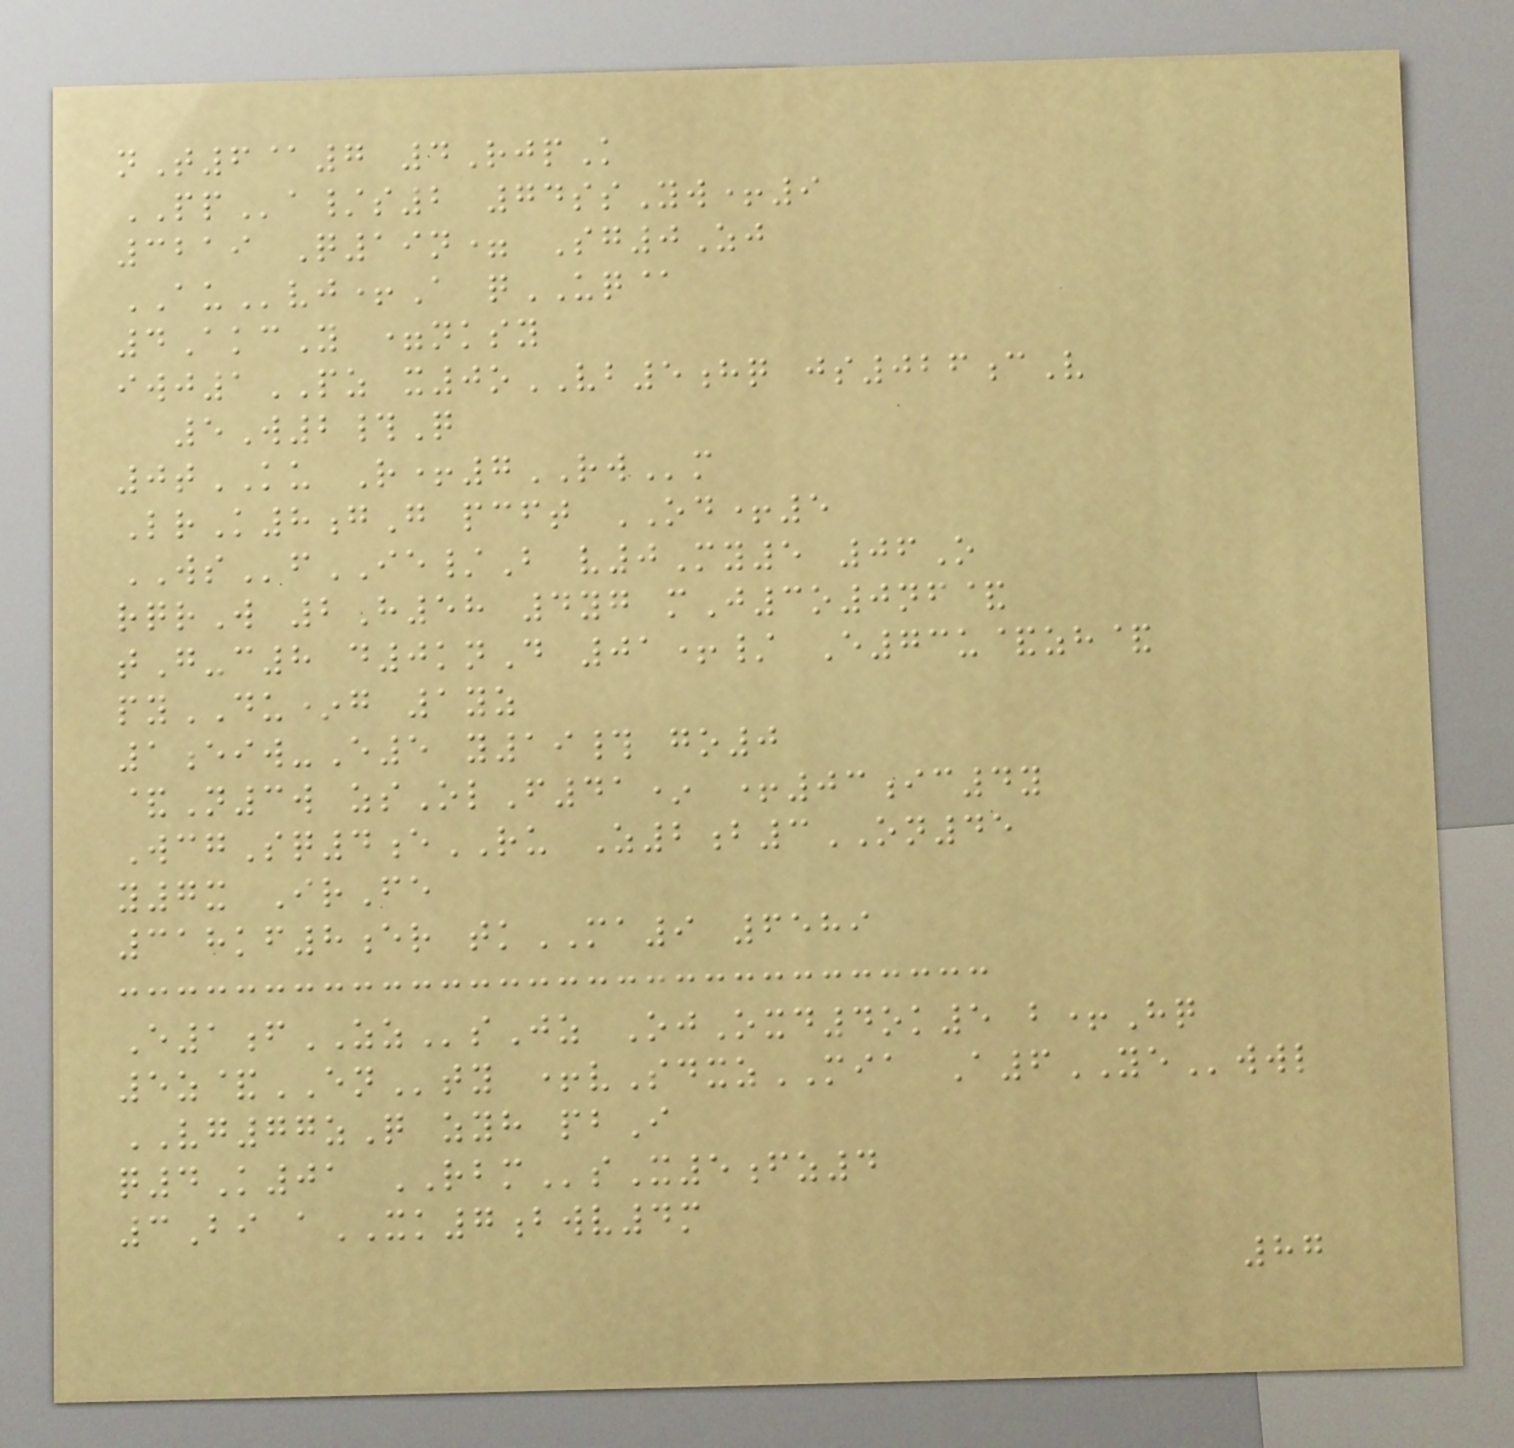nT6@7 4RjpK
PPa/s2 74ssYw+9
3219 Q19n= Sg0Zj
AUvj+A qUQ@
4AkcY =nksy
iwj1PZ x0oVB5hq js026cV
5W2#Q
0tKU R+7RWm
LrK8gG pcft OD+5
WSfIE/B v0My5 06O
rqrW 2H58 4yg mJ3o0nf&
tG-c8 d0knD 01+/ E73u&zh&
pyDU*g 1yz
1eiw-E5 y19# go0
&N3w zsOlF41* +03ic4y
WcgSq4eRU Z2b3ON45
y7x IrFe
318kf8er tkMA9 6589
E1fZZsJz OjOxd4ok5 b+Hq
5z&ENty +vSdxzMIA A6YEwwl
VG77zQ zyh pbI
q4K01 RBMsX5fz4
3Bi aXK7bwv4m
87
